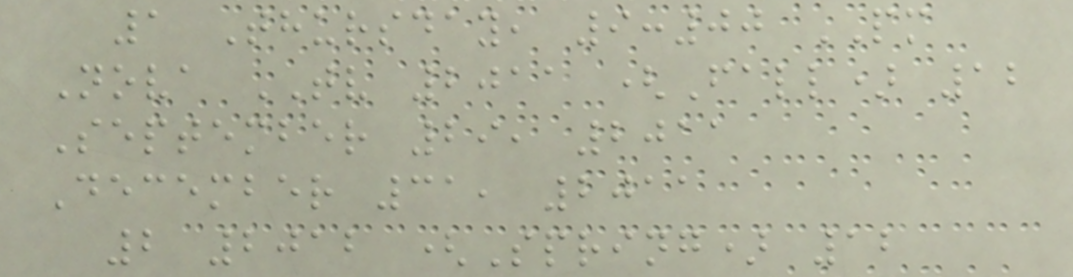1 Thursday, 9:00 PM
Nova TV 2011 (Fall) 12
September 29, 2011
December 31, 2011
2 2012 (Spring) 12
